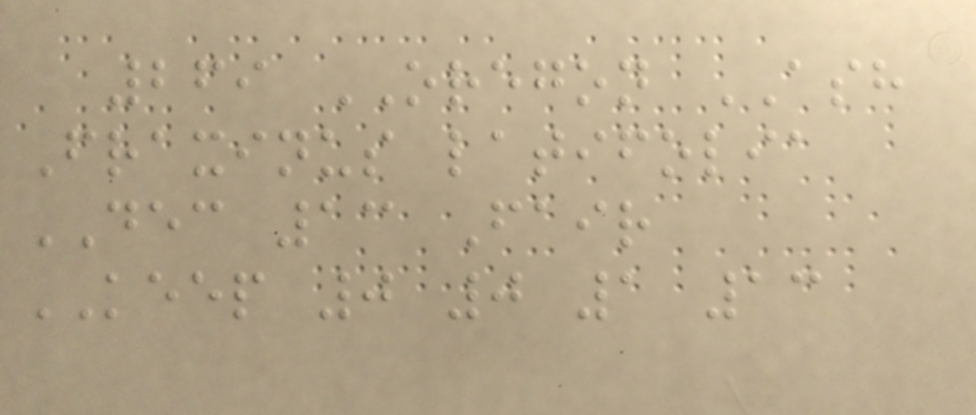269 OREGON ASH
Fraxinus latifolia
DEC 13 Fair
KEEP 0 0 1 13
